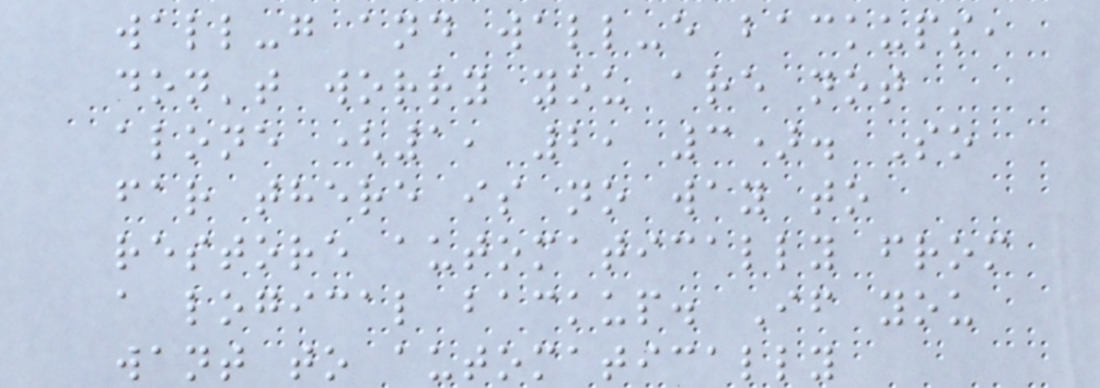wall-g and wall-e backups,
don't worry you are not
alone (1, 2, 3). So
far there is no way to
restore automatically from
a logical backup. If you
want to automatically
